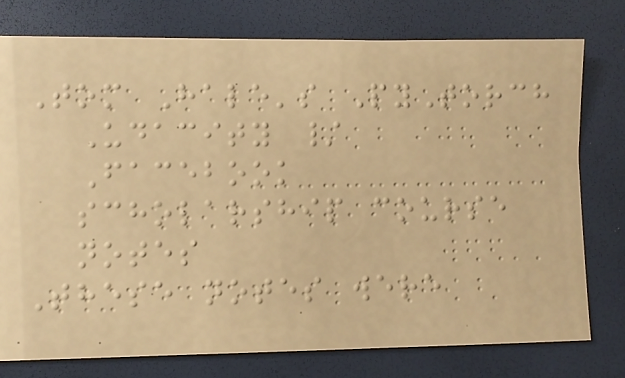Tom Hale's PyTorch
Udacity /
Facebook
scholarship course
notes
These notes were
